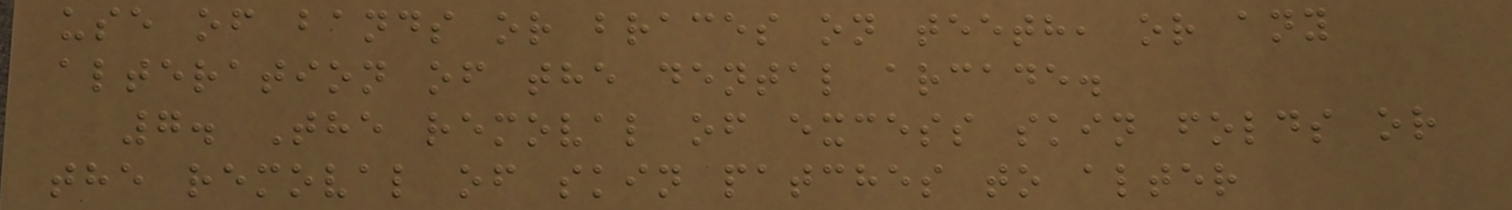use of bands or braces on teeth, or any
alteration of the dental arcade.
7. The removal of excess skin folds or
the removal of skin patches to alter
